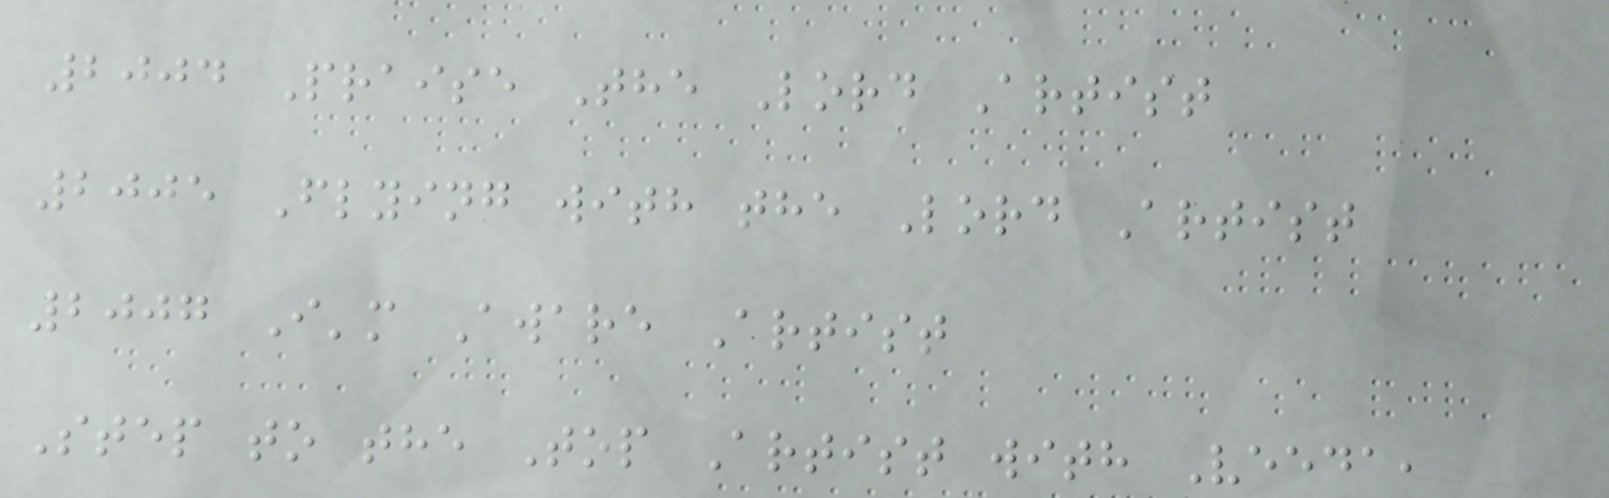2004 Praise The Lord Artist
2005 Flying with the Lord Artist
2007 I'm Aware Artist
Step to the Top Artist with Veeda,
